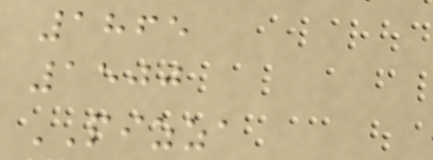1865
1500
PIZZA
